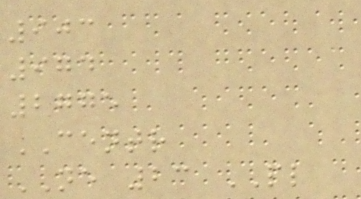903
974
2775
CENTR
NE 23 PL
